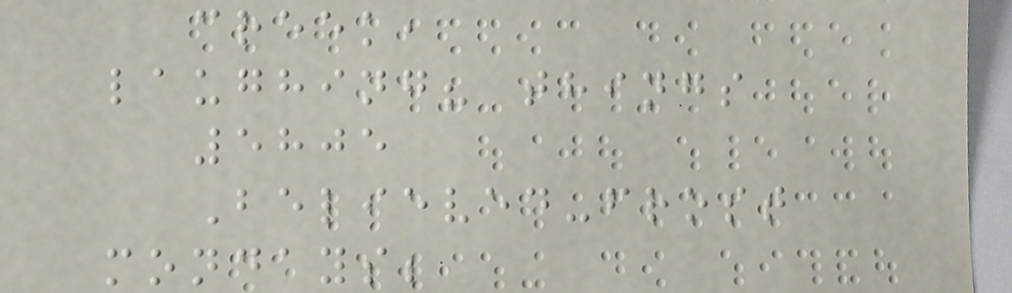creek,
laughing? things
5805
Believed-frost
mondays;
